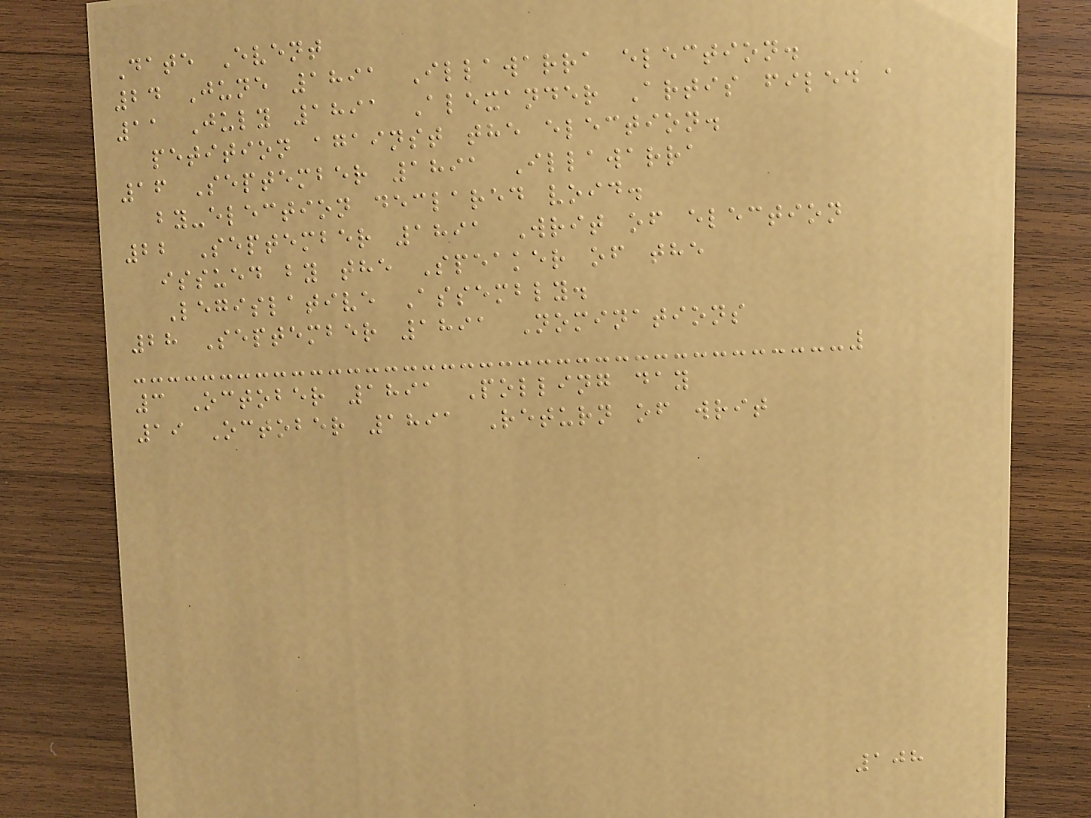Date Event
24 June 1891 Illawarra election.
11 July 1891 Alexander Artis filed a
petition against the election.
16 September 1891 Illawarra
by-election declared void.
22 September 1891 Writ of election
issued by the Speaker of the
Legislative Assembly.
28 September 1891 Nominations
3 October 1891 Polling day
19 October 1891 Return of writ
108
